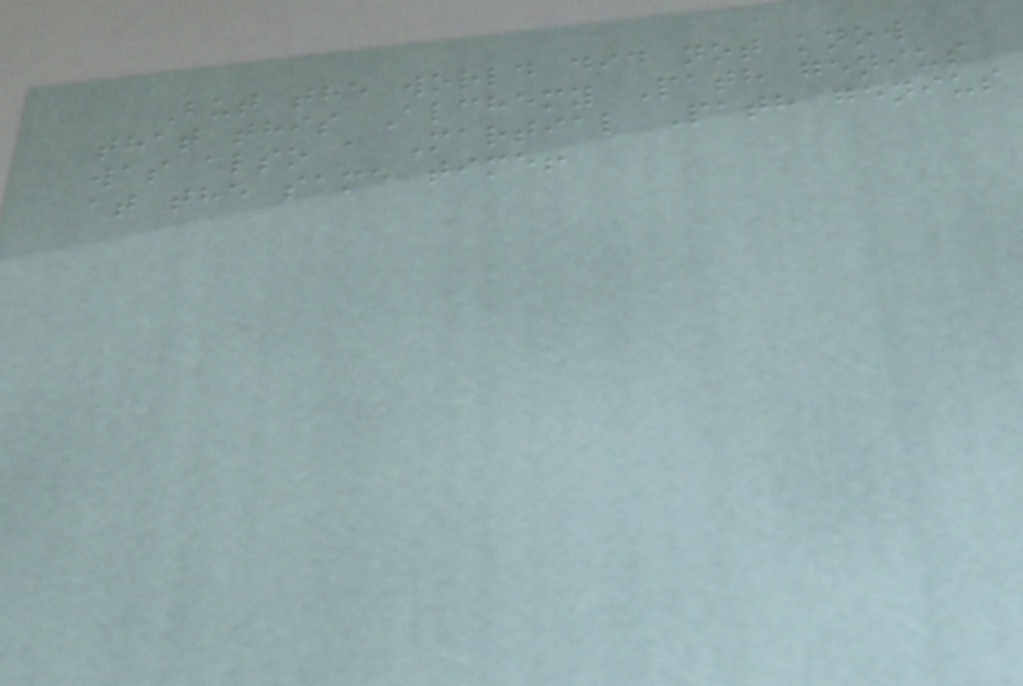But the world did not know
that this Alchemy Path genius
was also a Martial Path genius
at the same time!
